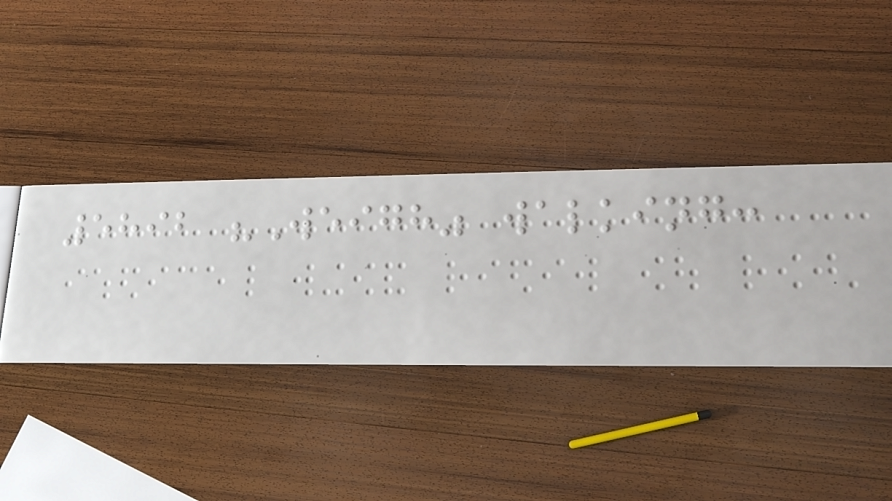5892 "Weigh" walking:
